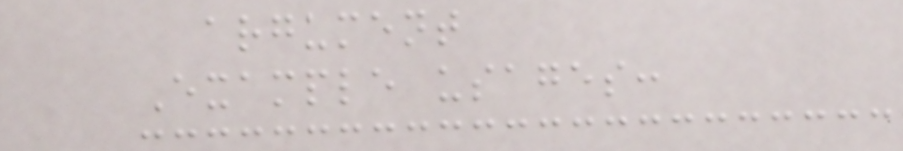argument
Example usages:
